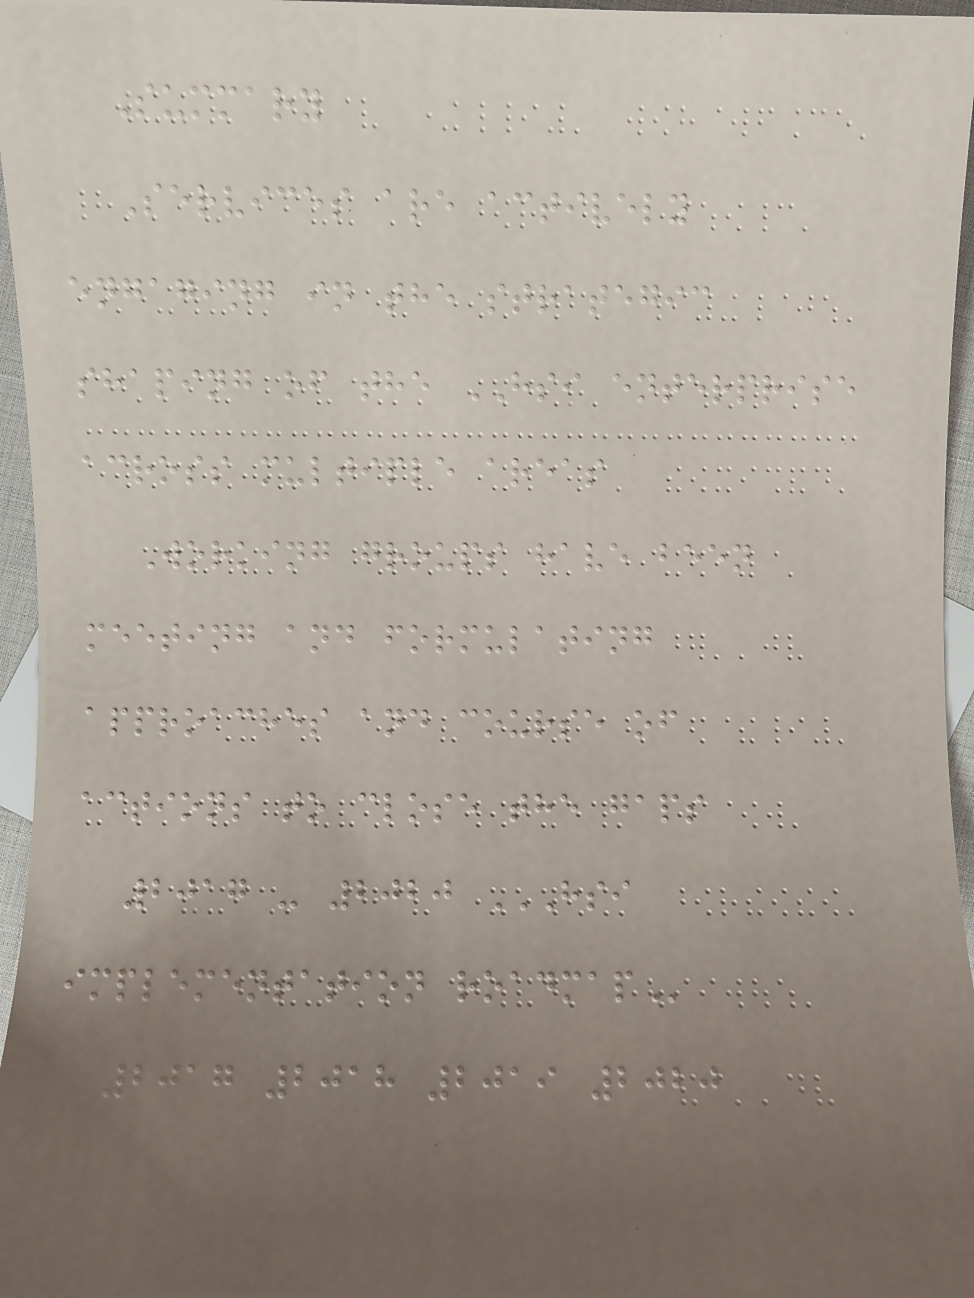Summary
Services are actively
engaging in the strategic
shaping of the HSI enterprise
across multiple areas
Working groups have been
meeting and formulating
approaches and course of
actions to close the gaps
2017 - 2020 HSI
IMPLEMENTATION ROADMAP
2017 2018 2019 2020
